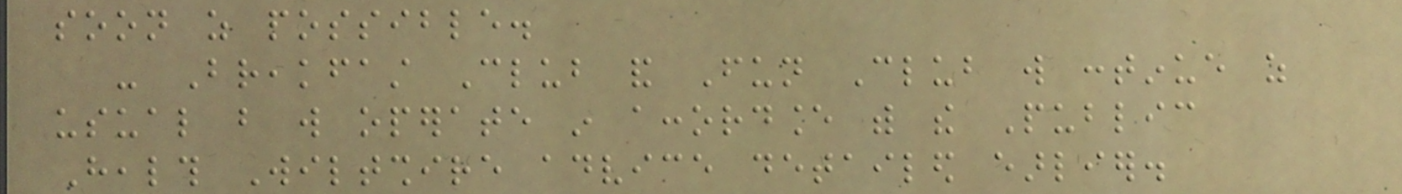soon as possible.
- Breakfast Club and Fun Club will continue as
usual but will operate in accordance with the Public
Health Wiltshire advice detailed earlier.
